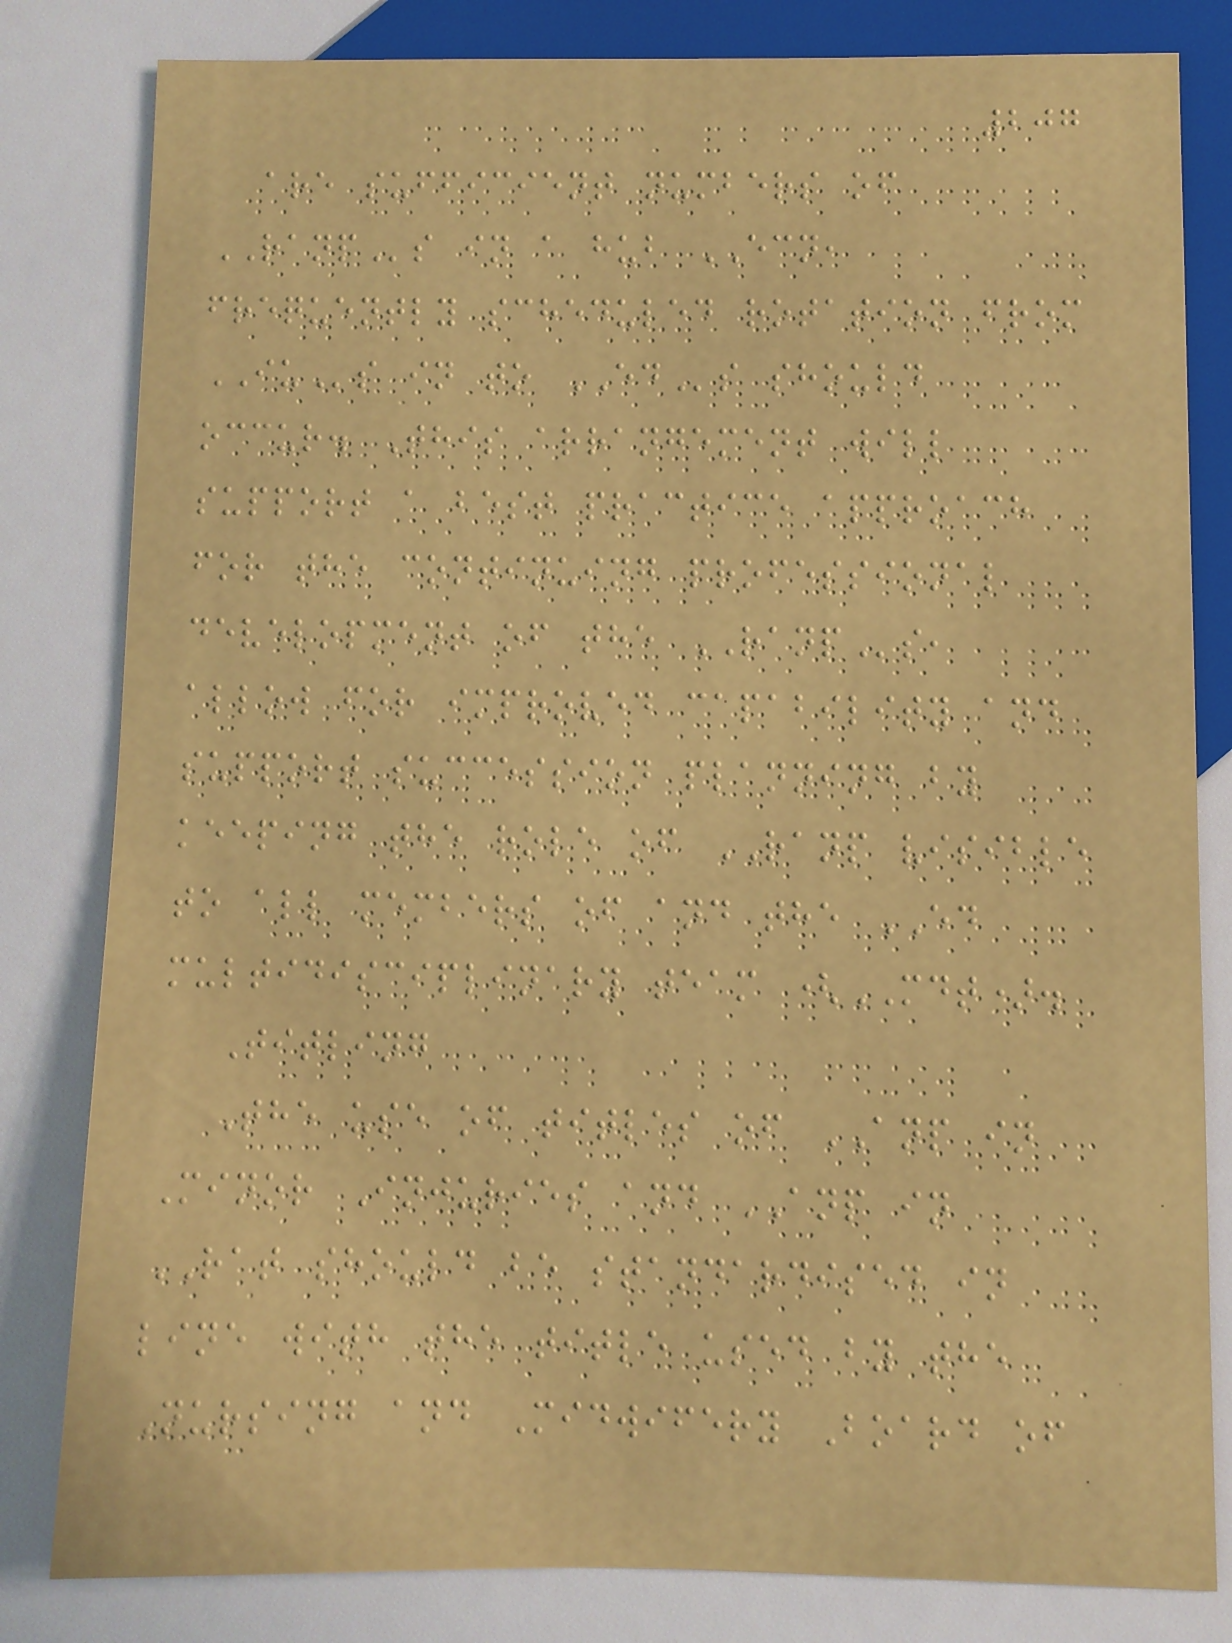207
are sufficient numbers of
RANPs in a hub ECN,
frequently scheduled rotation from
IUs in to EDs should
occur. This arrangement will
support a best practice approach
for the continuing professional
development of the RANPs,
allow for improved capability and
support succession planning by
keeping the role of RANP visible
to all members of and the ED
multidisciplinary team (MDT).
Titling
The use of titles of ANP in
Minor Injuries and ANP in
RAT should be standardised in
line with the title used by the
Nursing and Midwifery Board of
